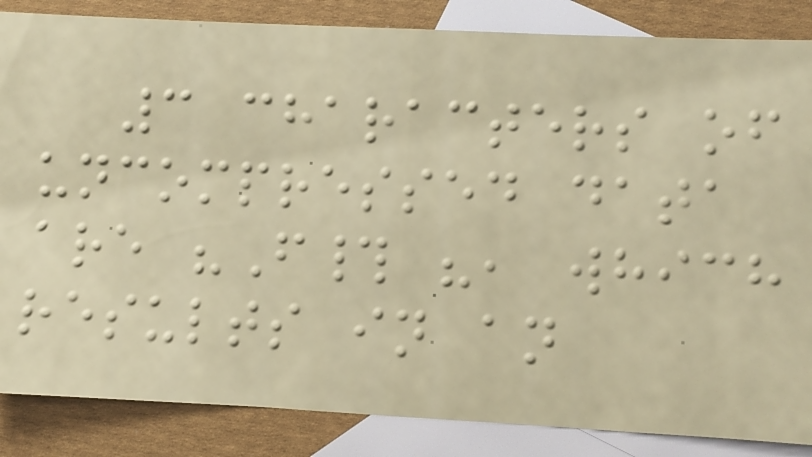3 characters of
uncompressed data
are "F# ", which
results in an
